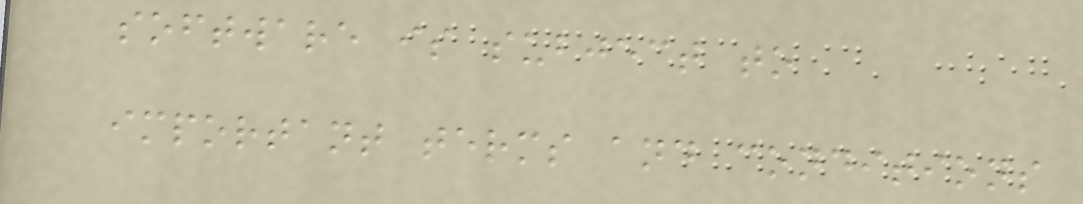software is subject to
important terms and conditions
